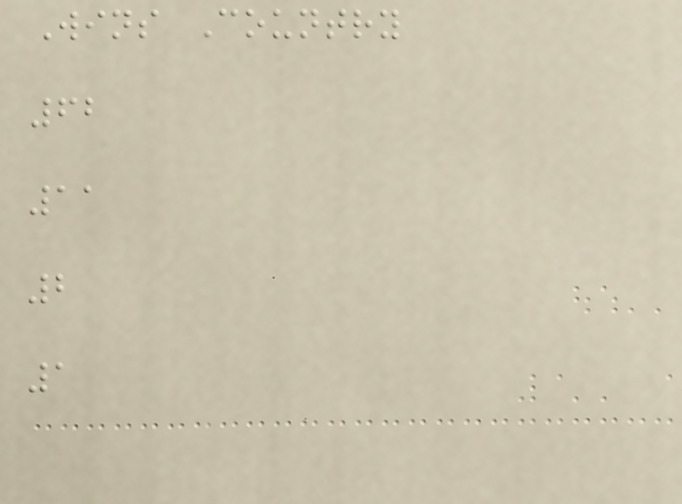Wins Country
62
11
2
1
